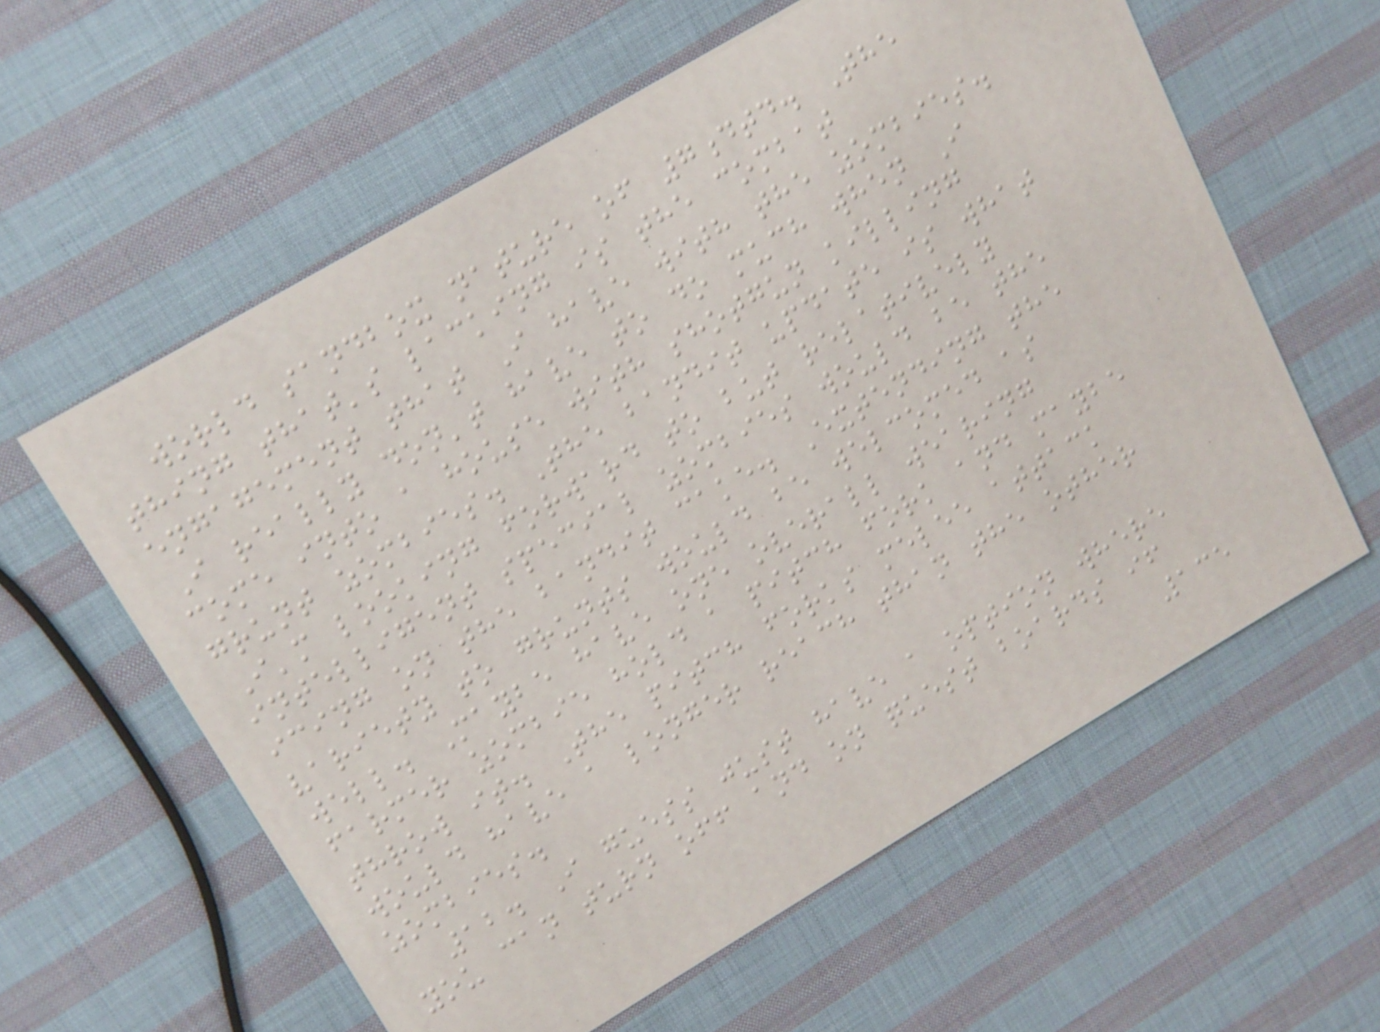world sandbox nature of 7dtd. The
thing that's lacking is the combat
engagement that I have with the zombies.
I really don't have to do much when I
come into a house with shotgun killing
grunt zombies. The bandit update is what
I'm looking forward to but relatively
intelligent special zombies would be the
icing on the bandit cake. Extending the
variety to grunts would be welcomed as
well. Maybe have one overall wearing
farmer zombie hold a pitch fork and maybe
throw it. The pitch forks melee attack
would have a longer reach than the other
zombies.
12. I guess just have a option where
you can turn off and on quest boards if
135
